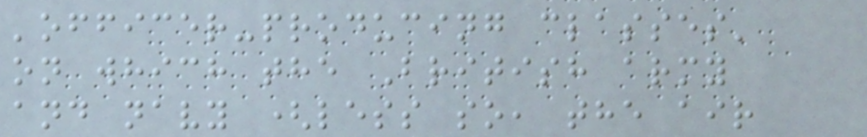'officer-producing classes'
on which the British army
and navy (less so, the air
